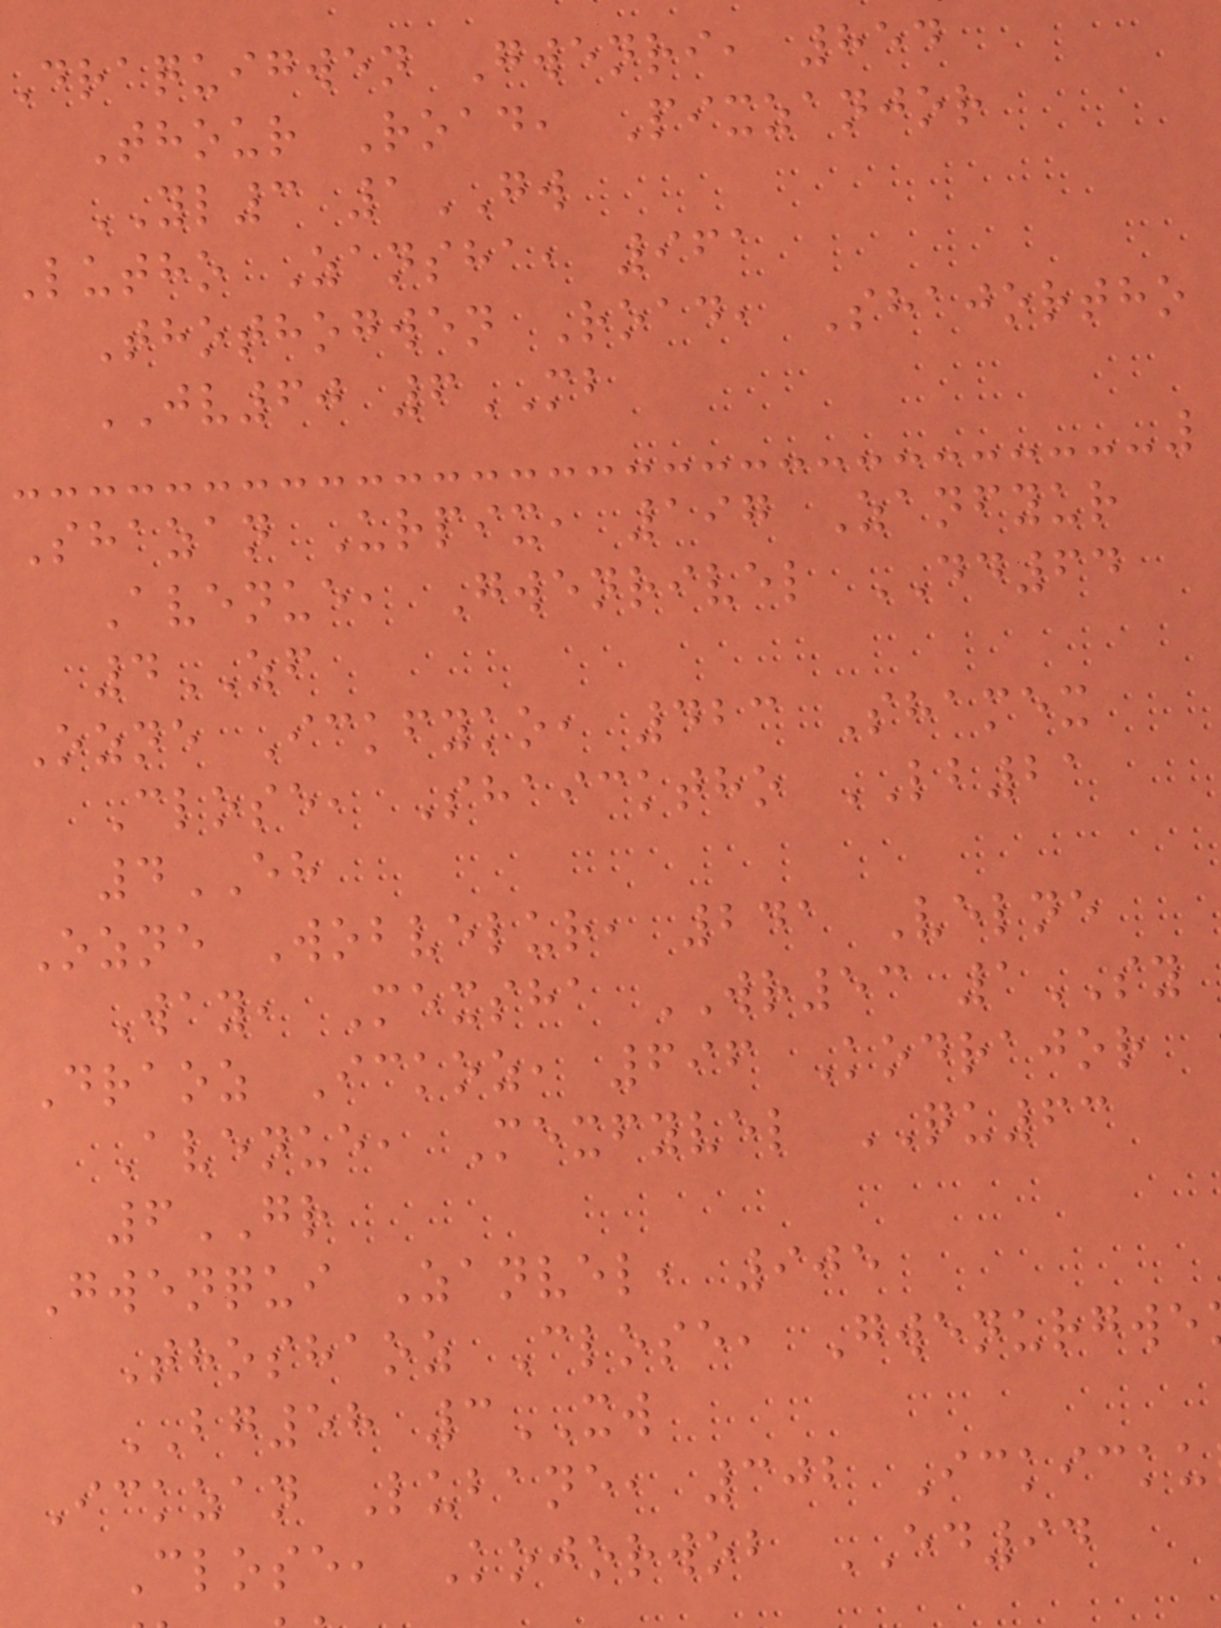Draquigwen Gwenri, 854
Thour Road, Pixzanjor
YL3 1GW
Lutho Zansha, 961
Thothogwen Road, Shajortho
JV60 6MB
Shazan Urpix, 197 Zanfyur
Avenue, Gwenrivel DD64
4ZF
Ozne Ickfyko, 423 Shamex
Close, Shaicktho LB21
4EH
Ozne Wobvelur, 241 Velne
Way, Mexsha WR53 1SY
Draoz Ickoz, 696 Kodrajor
Avenue, Mexfyvel QU63
6GR
Gwenqui Zanvel, 905
Thoshaoz Close, Gwenurgwe
BG58 3XW
Ickzan Lubane, 302 Ickicku
Close, Kojorwob ED94
